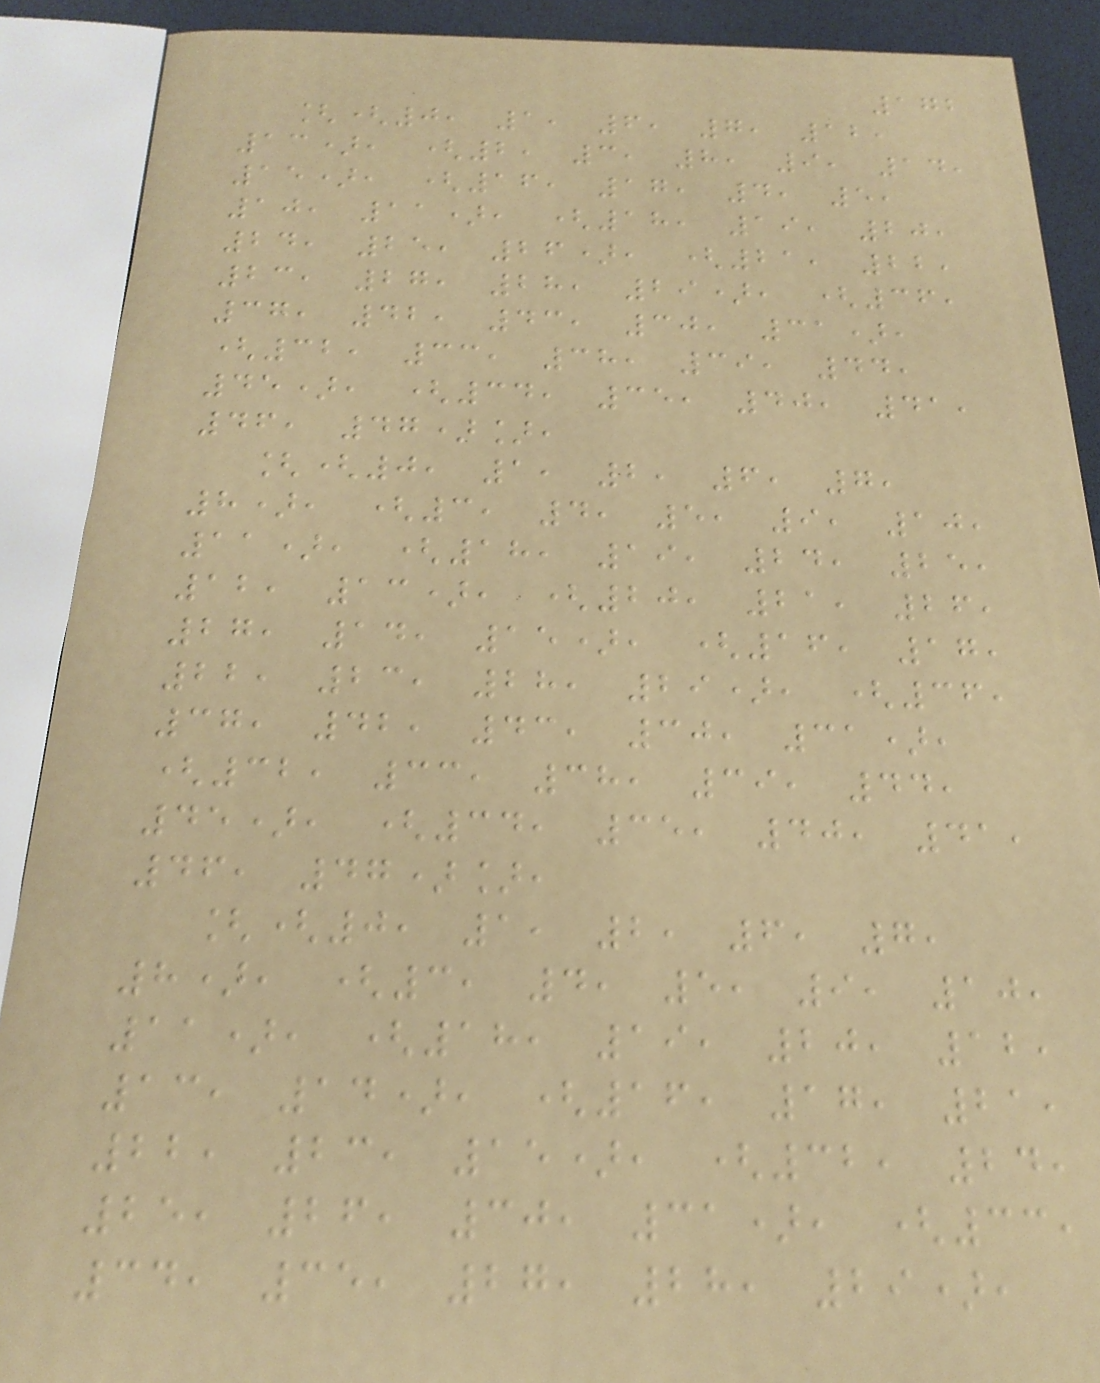172
[(0, 1, 6, 7, 12,
13), (2, 3, 8, 9, 14,
15), (16, 17, 4, 5,
10, 11), (18, 19, 20,
24, 25, 26), (21, 22,
23, 27, 28, 29), (36,
37, 42, 43, 30, 31),
(32, 33, 38, 39, 44,
45), (34, 35, 40, 41,
46, 47)],
[(0, 1, 2, 6, 7,
8), (3, 4, 5, 9, 10,
11), (18, 19, 24, 25,
12, 13), (20, 21, 26,
27, 14, 15), (16, 17,
22, 23, 28, 29), (36,
37, 42, 43, 30, 31),
(32, 33, 38, 39, 44,
45), (34, 35, 40, 41,
46, 47)],
[(0, 1, 2, 6, 7,
8), (3, 4, 5, 9, 10,
11), (18, 19, 20, 12,
13, 14), (16, 17, 21,
22, 23, 15), (32, 24,
25, 26, 30, 31), (33,
34, 35, 27, 28, 29),
